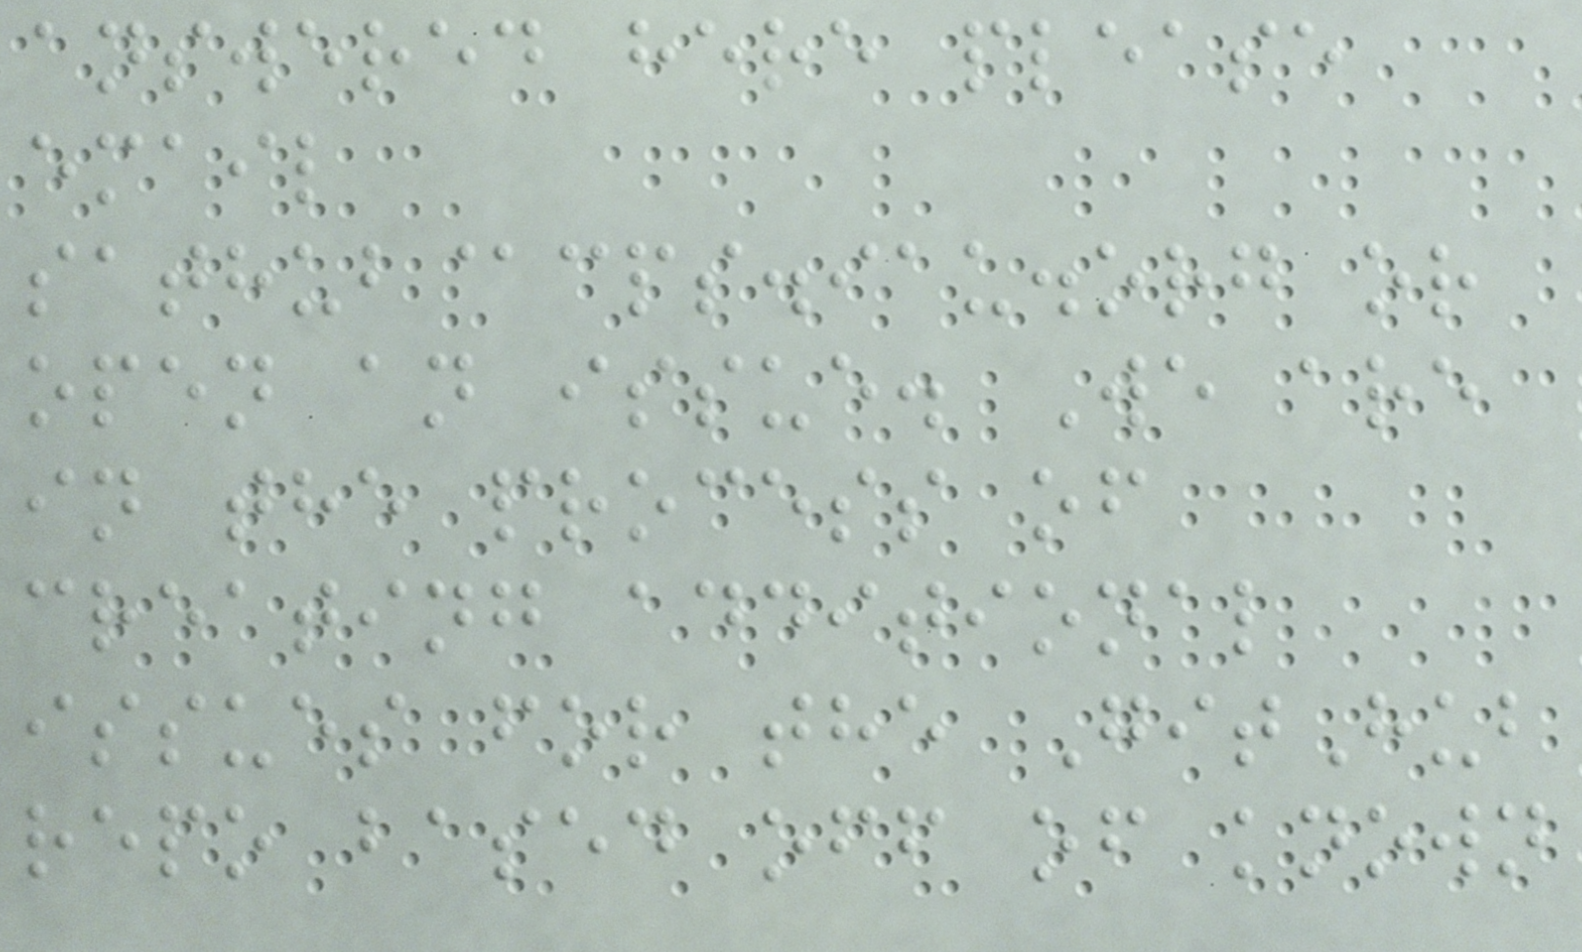answered here please
email
sathub@cps.iau.org or
open an issue. We are
in the process of
creating additional
issues for the GitHub
repo based off of known
